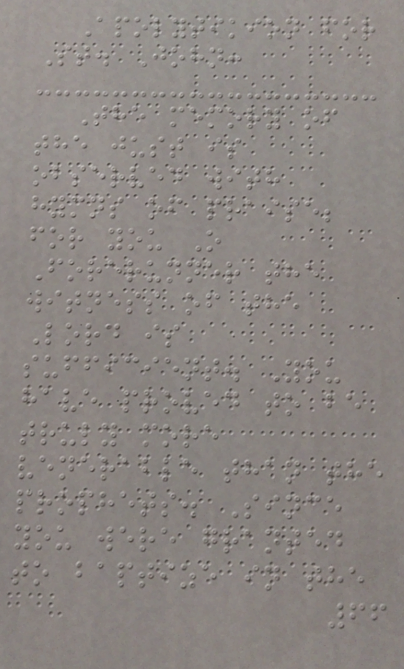Apolytikion for
St. John:
The memory of
the just is
observed with
hymns of praise;
for you O
Forerunner the
witness of the
Lord is
sufficient. You
have proved to be
truly more
venerable than the
prophets. Since
you were granted
to baptize in the
66
